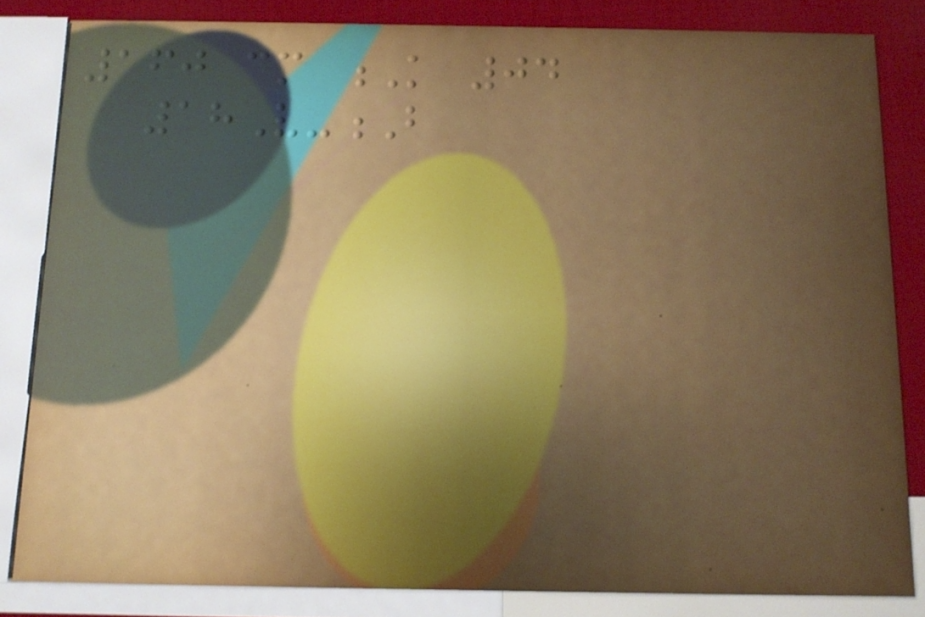160 cm K 04
18V-B
